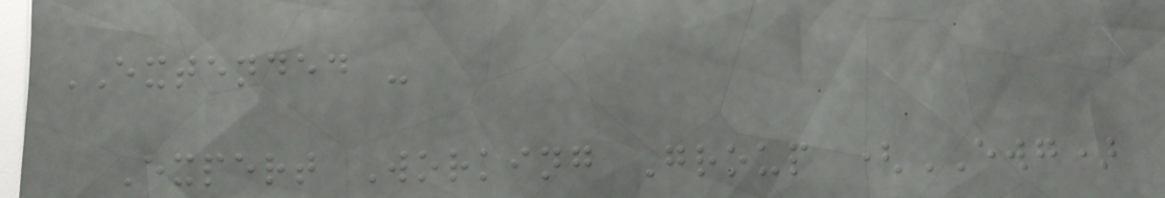EXTENDED -
Expert Working Group (EWG)
